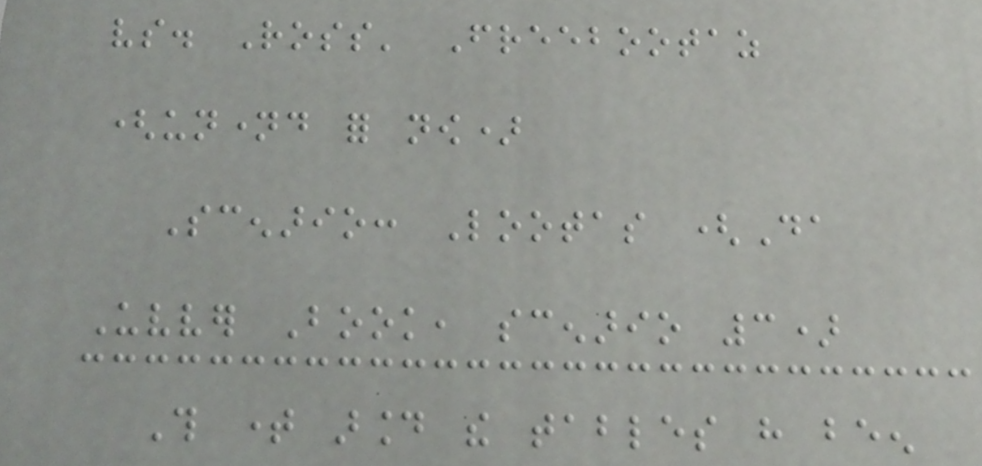vs. Ross' Freebootaz
(unnamed for now)
Scenario: Lootas (Da
Uvver Book, scenario 3)
This time around the tables have been
